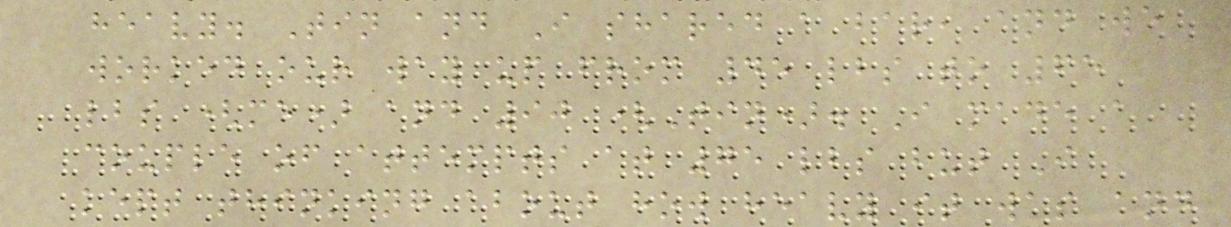heavy. Tin and I shared a bar, and we
worked our way up from 45 lbs to 65
lbs (me) and 90 (Tin). I made a
couple of attempts at 75 lbs but I
kept thinking about how heavy it was and
